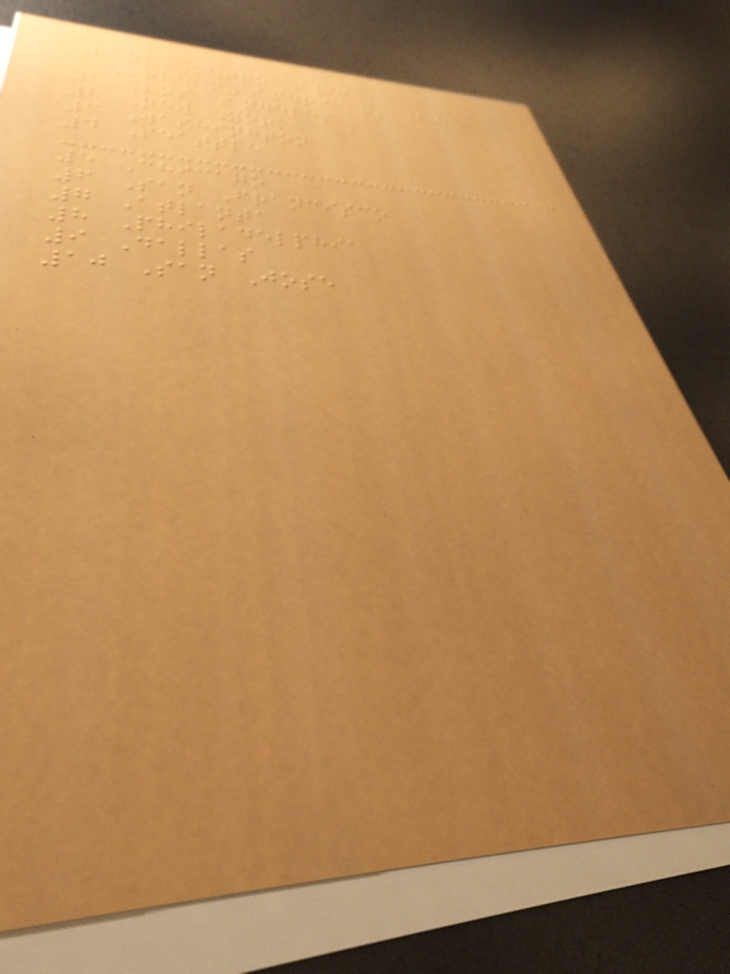Rank Metro Area
Korean-Americans 2019
1 Los Angeles
2 New York
3 Washington
4 Seattle
5 Chicago
6 San Francisco
7 Atlanta
8 Philadelphia
9 Dallas
10 San Jose
